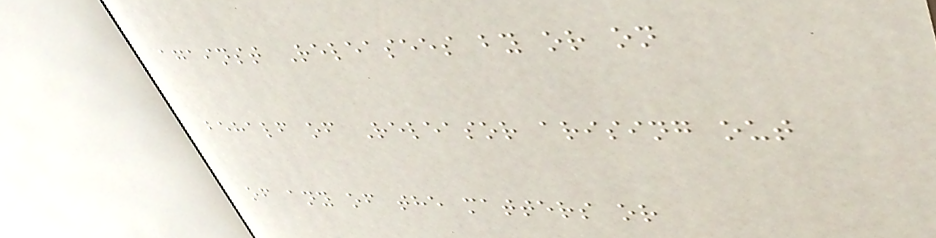against Releasees by or on
behalf of Releasor arising out
of any of the matters or
